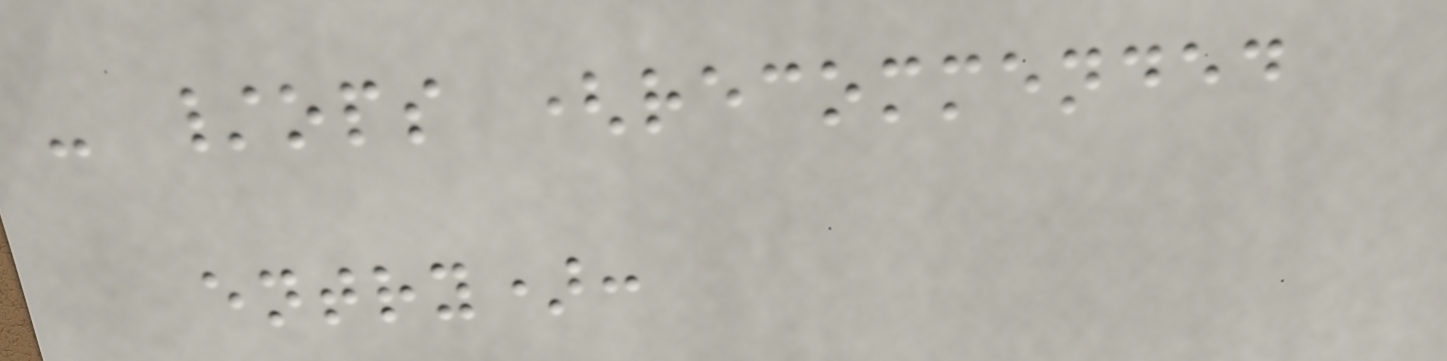- /ops (recommended
entry):
